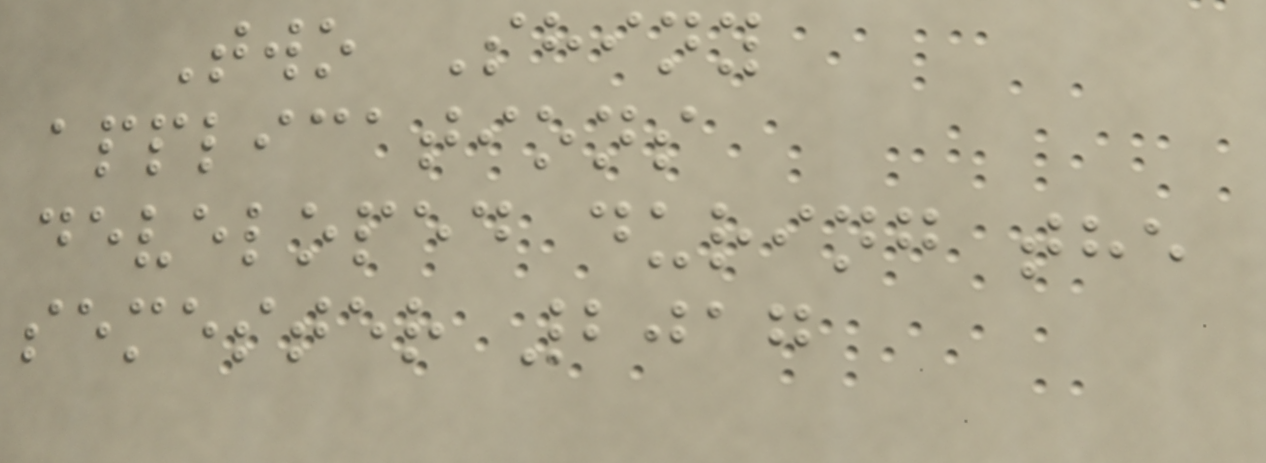Two Shiny
applications
developed during the
semester 2017
